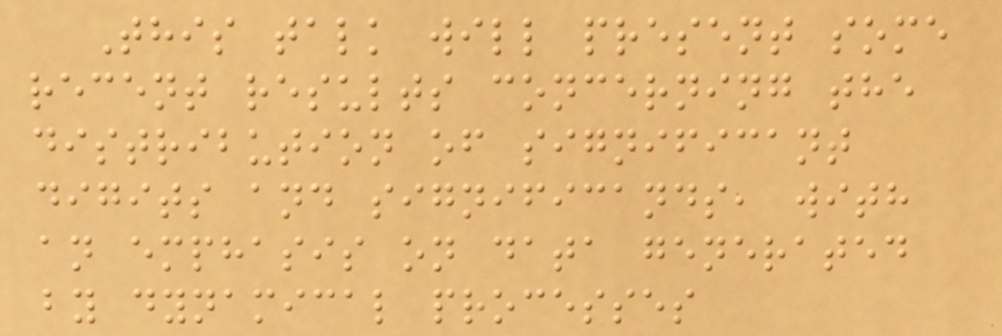This talk will present some
recent results concerning the
distribution of significant
digits and significands, with
an emphasis on data generated
by dynamical processes
